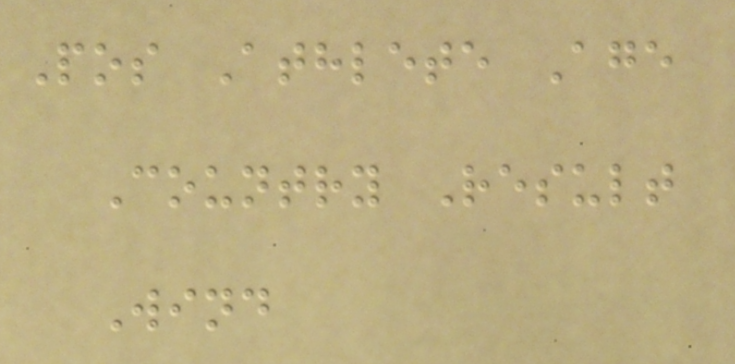Pos Athlete Age
Country Result
Wind
